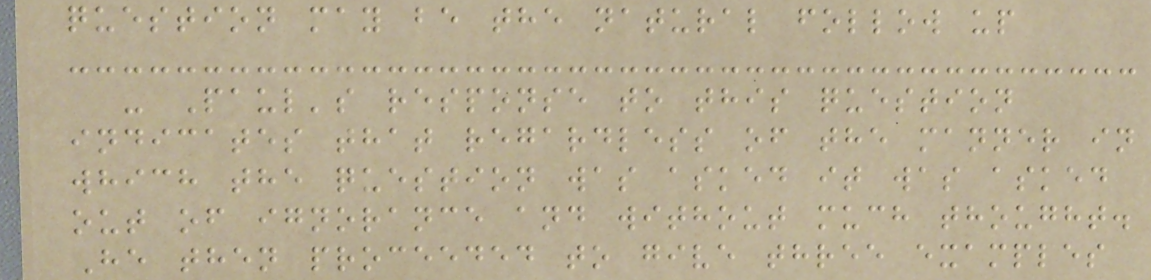question may be the natural follow up
- Paul's response to this question
indicates that regardless of the manner in
which the question was asked it was asked
out of ignorance and without much thought.
He then proceeded to give three examples
